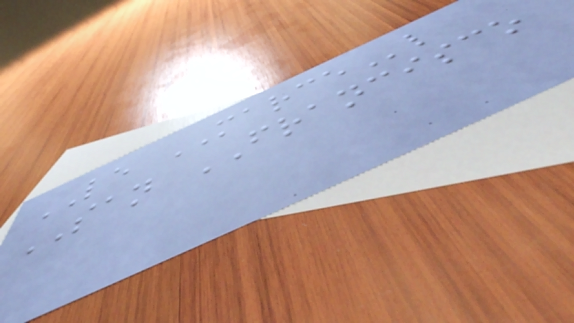LE MARCEl
SAN FRANCISCO
